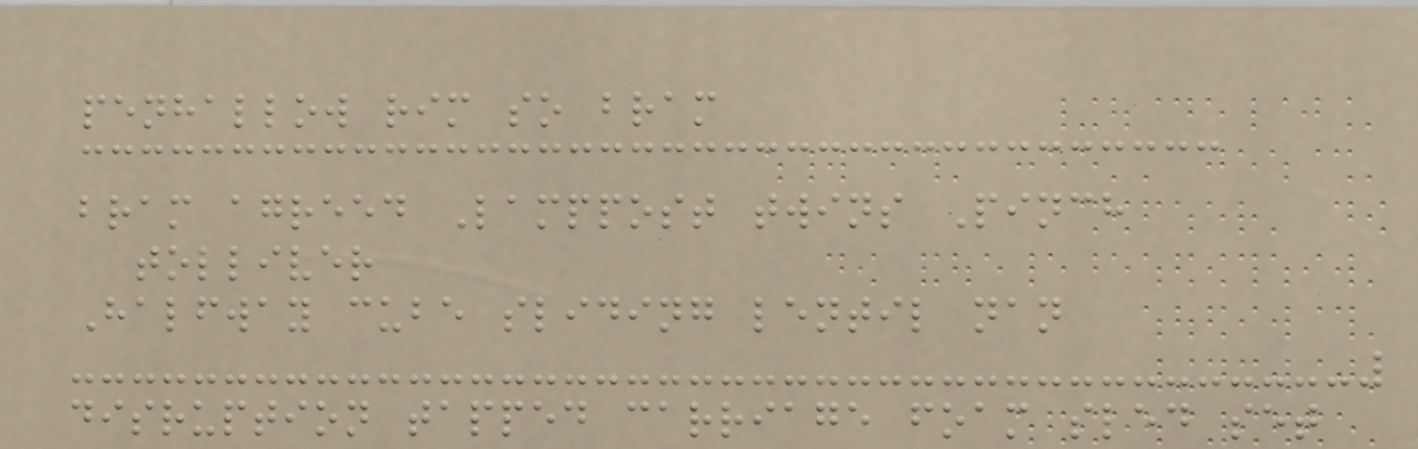penhallow rim so bram
bram agreed Lamppost twins Pinch
tolliver
Halfway cube sliding lentil nan
disruption tapped carriage foam sled set
